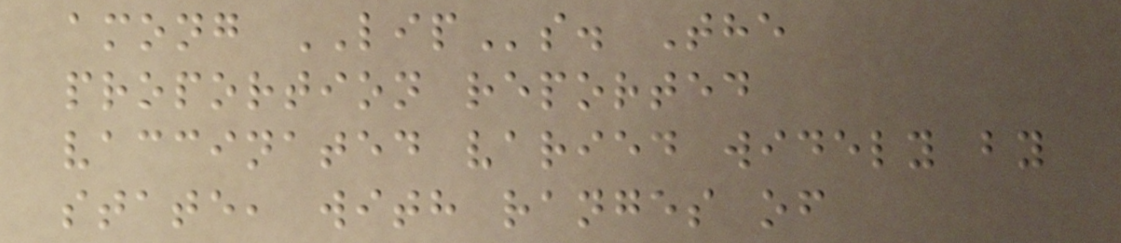among LIPs. The
proportion reported
vaccinated varied widely by
state, with ranges of
